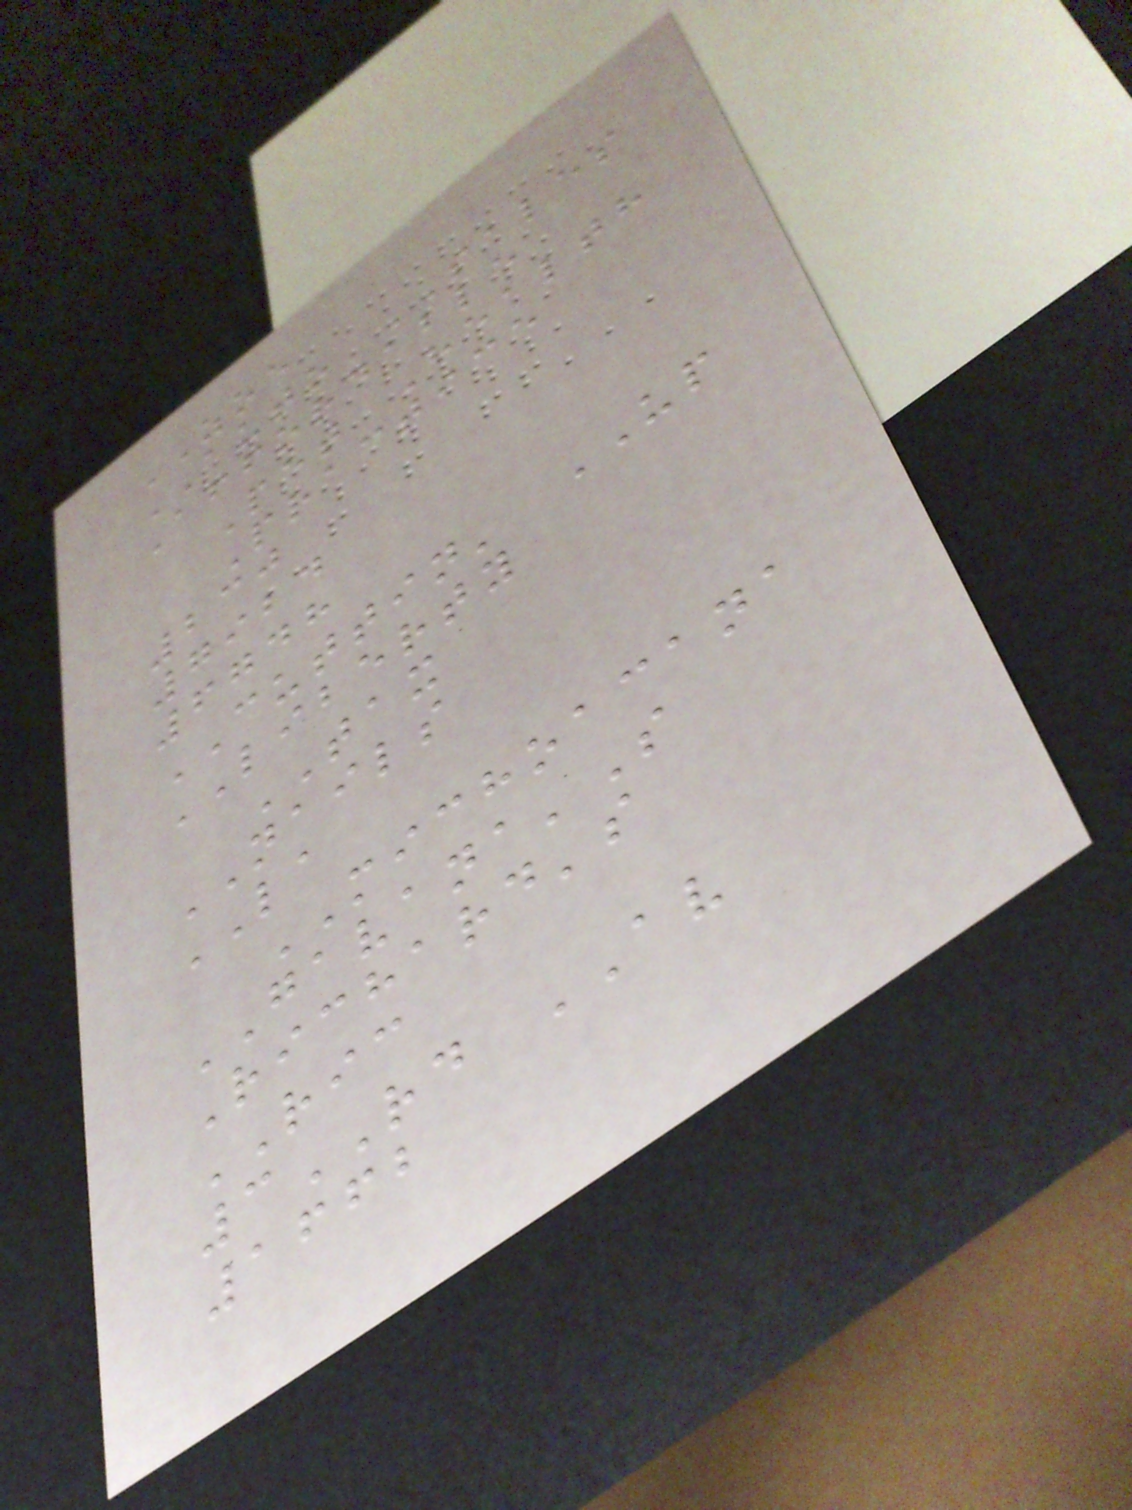ZOE
AUTO SALES
Affordable
Pet Health
Practice
230
7924
6748
CUTTIN' UP
LIBERTY
TAX
NAILS
LA
MICHOACANA
GAVANA'S
Richard's
RIC
3RD AV
1662
